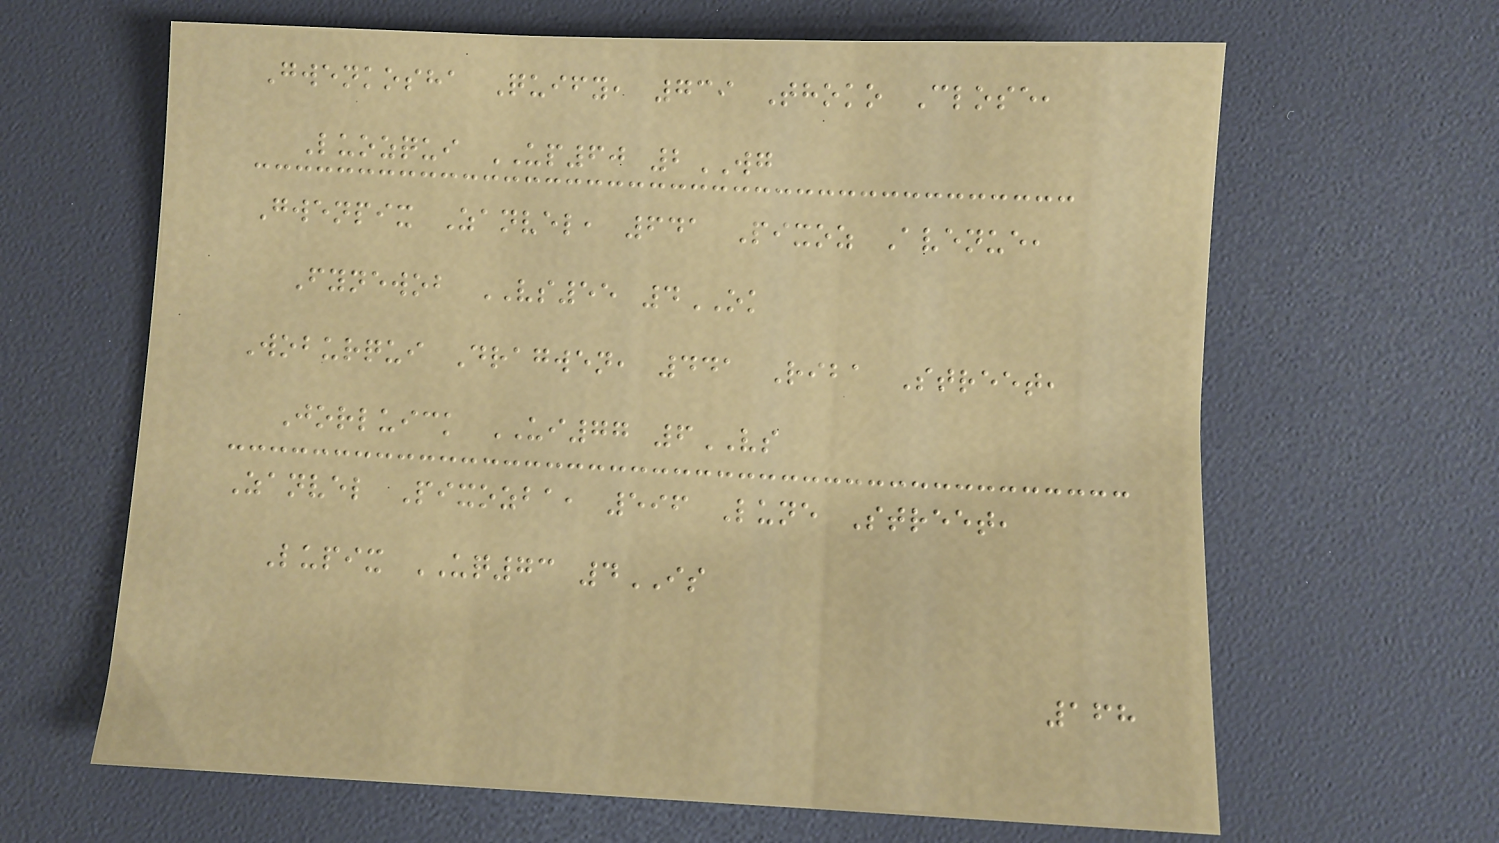Gwenkosha Quify, 739 Thoko Close,
Luozqui UP60 2WG
Gwenpix Zanvel, 641 Pixoz Avenue,
Fynewob VS55 4OK
Woburqui Dragwen, 441 Riba Street,
Jorluick UI77 6VS
Zanvel Pixozba, 596 Lune Street,
Lupix UQ73 4IS
168
